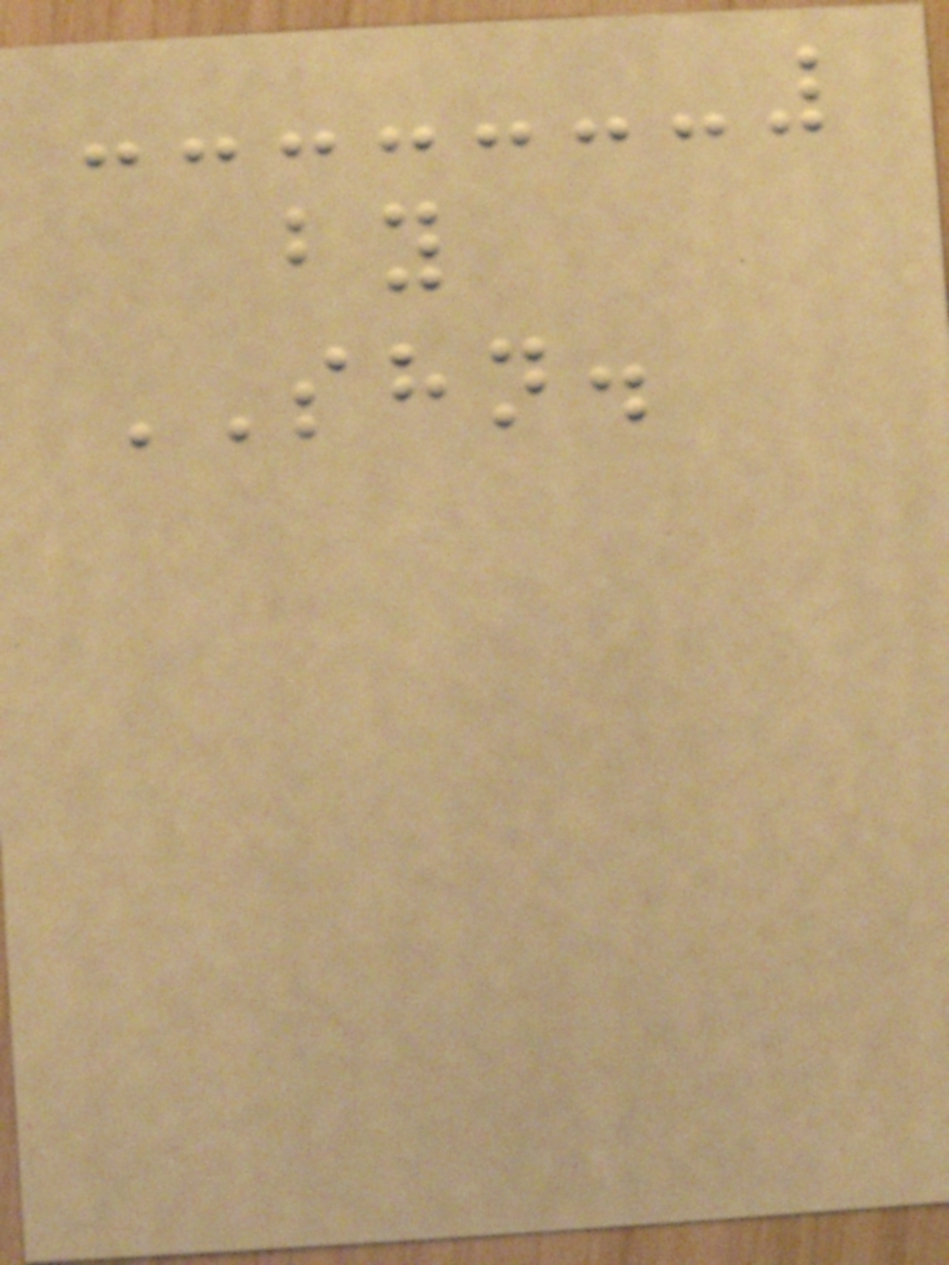by
SHN.
